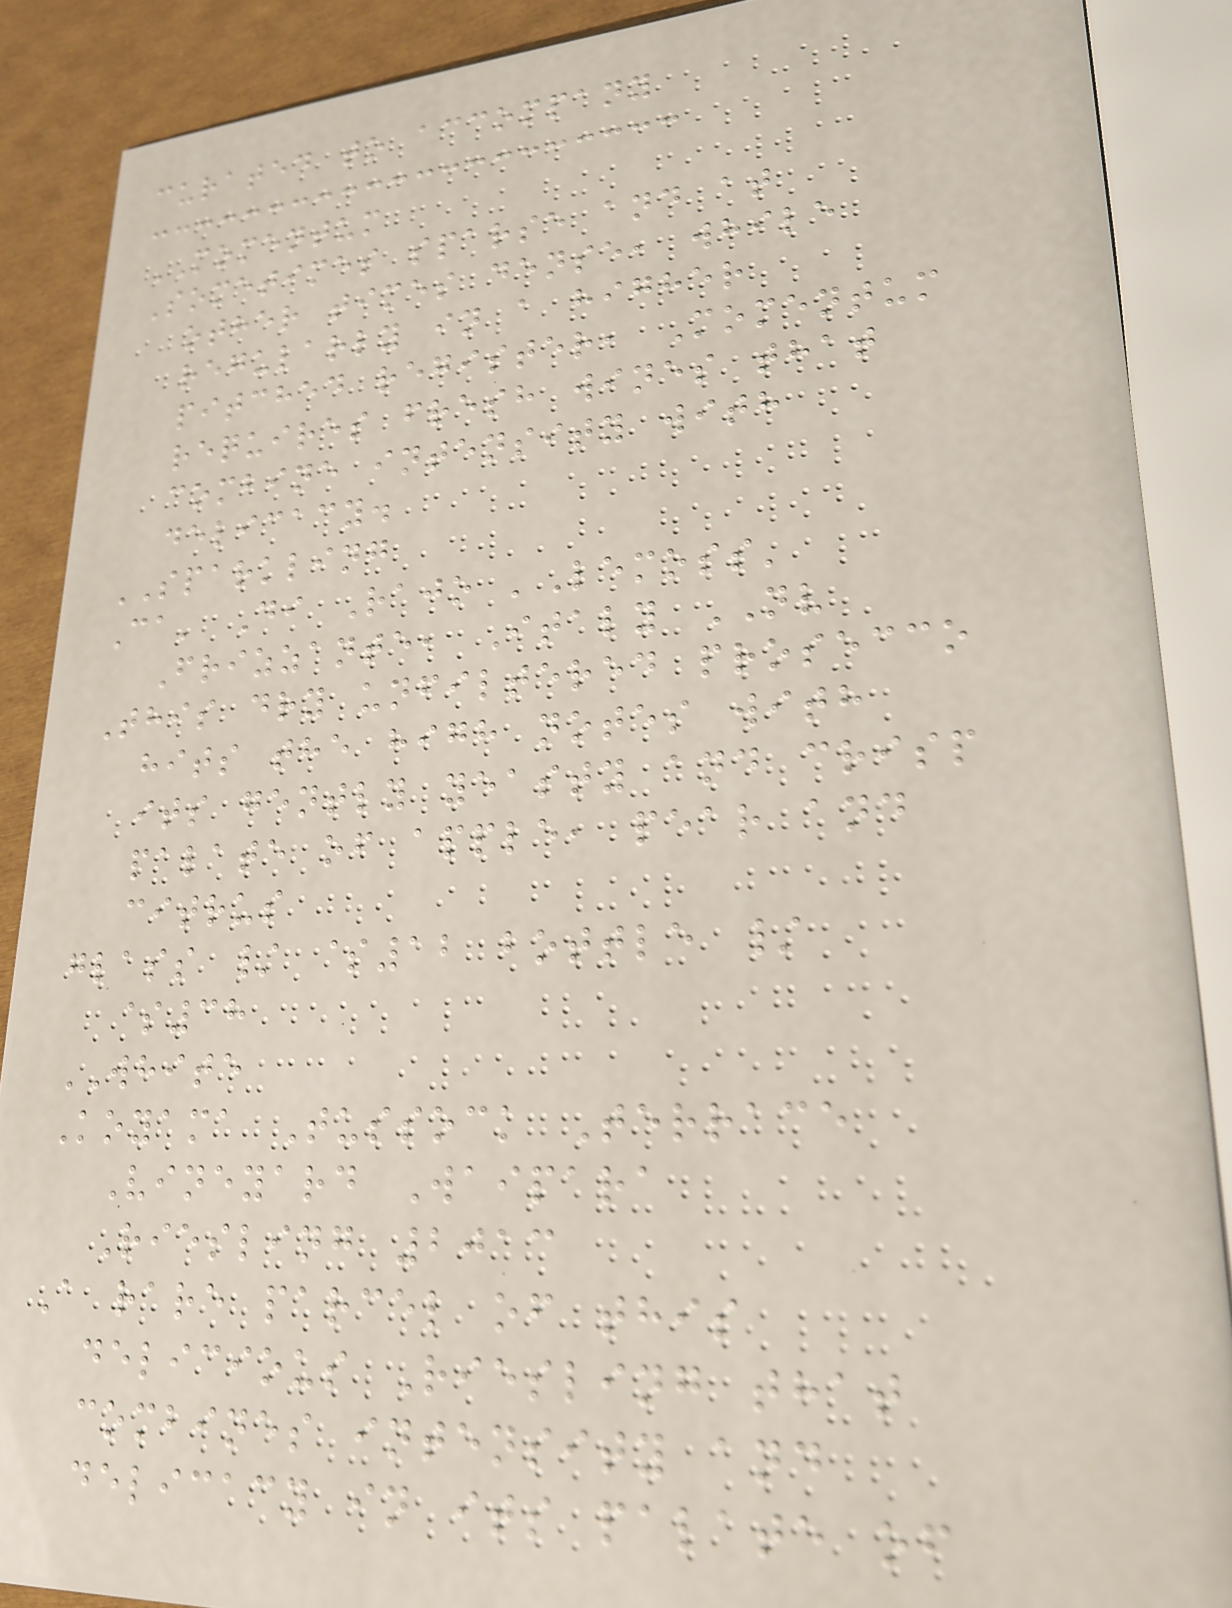curated to accompany
MOMENTUM
Sometimes sparse and at
other times dense, while
regularly in a higher
pitched register, Momentum
requires fresh wines that
combine intensity with
delicacy.
SPARKLING
Ca' Di Rajo 'Lemoss'
Frizzante, Italy NV
This dry unfiltered prosecco
hits the high notes with
its gently yeasty and crisp
palate of apple, pear and
citrus
glass / $12 bottle /
$38
WHITE
Koyama Tussock Terrace
Vineyard Waipara
Riesling 2013
A rare parcel of this
delicious Riesling that
combines intensity and
delicacy in its palate of
